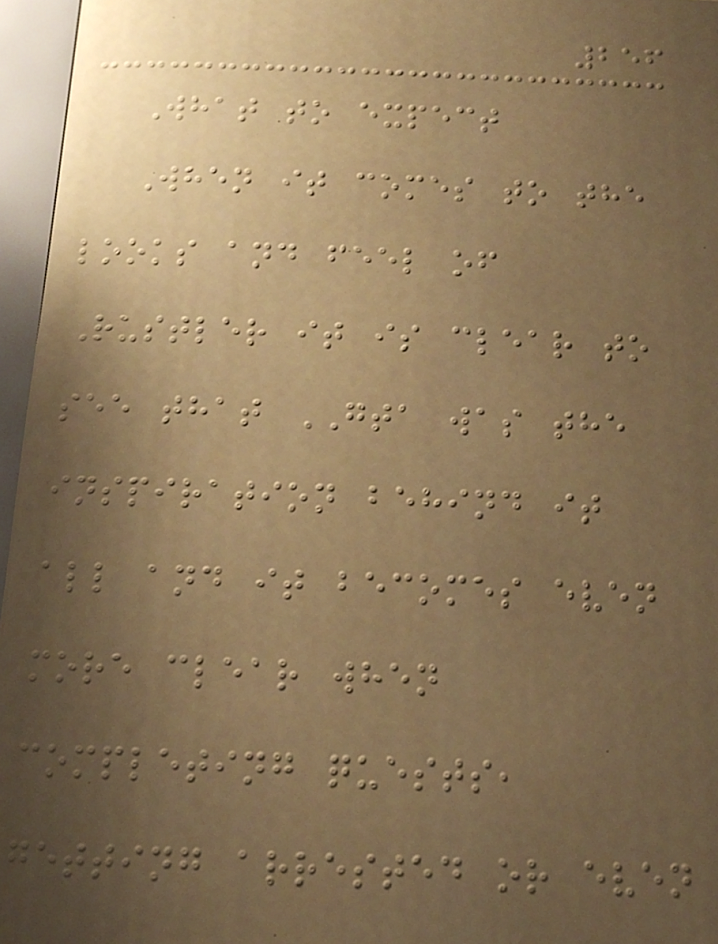256
What to expect
When it comes to the
looks and feel of
Rustler it is clear to
see that GTA was the
inspiration behind it
all and it becomes even
more clear when
completing quests,
getting arrested or even
